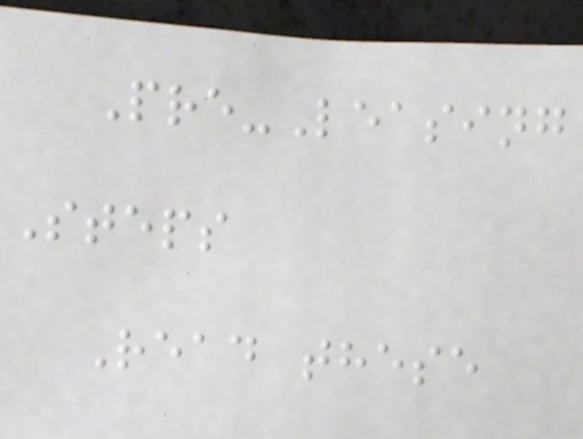Pre-Leasing
Steps
Read these
